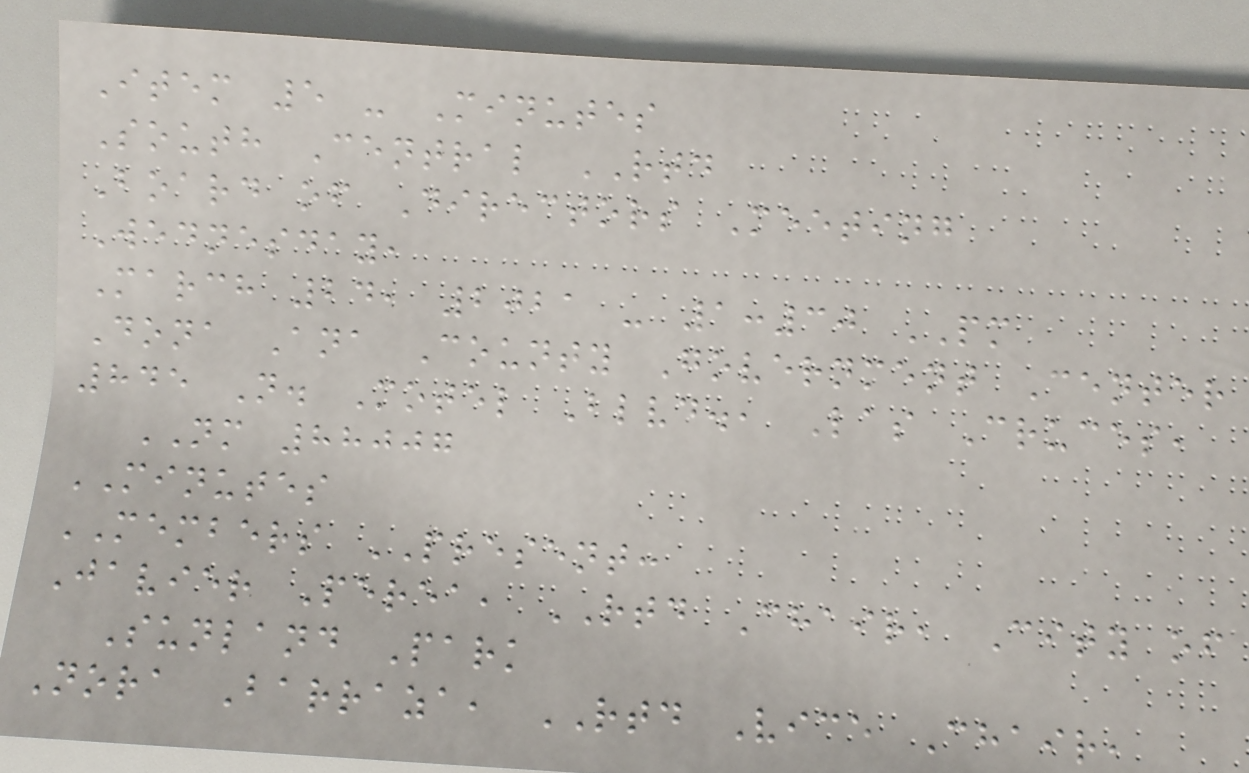Item 5 - Minutes
South Central RTD
Board of Directors Meeting
Wednesday,
March 24, 2021 - 1:30 PM
Dona Ana County Government Center
845 N. Motel Blvd., Las Cruces,
NM 88007
MINUTES
MEMBERS PRESENT:
Javier Perea, RTD Chair, City of
Sunland Park
Nora Barraza, RTD Vice Chair,
